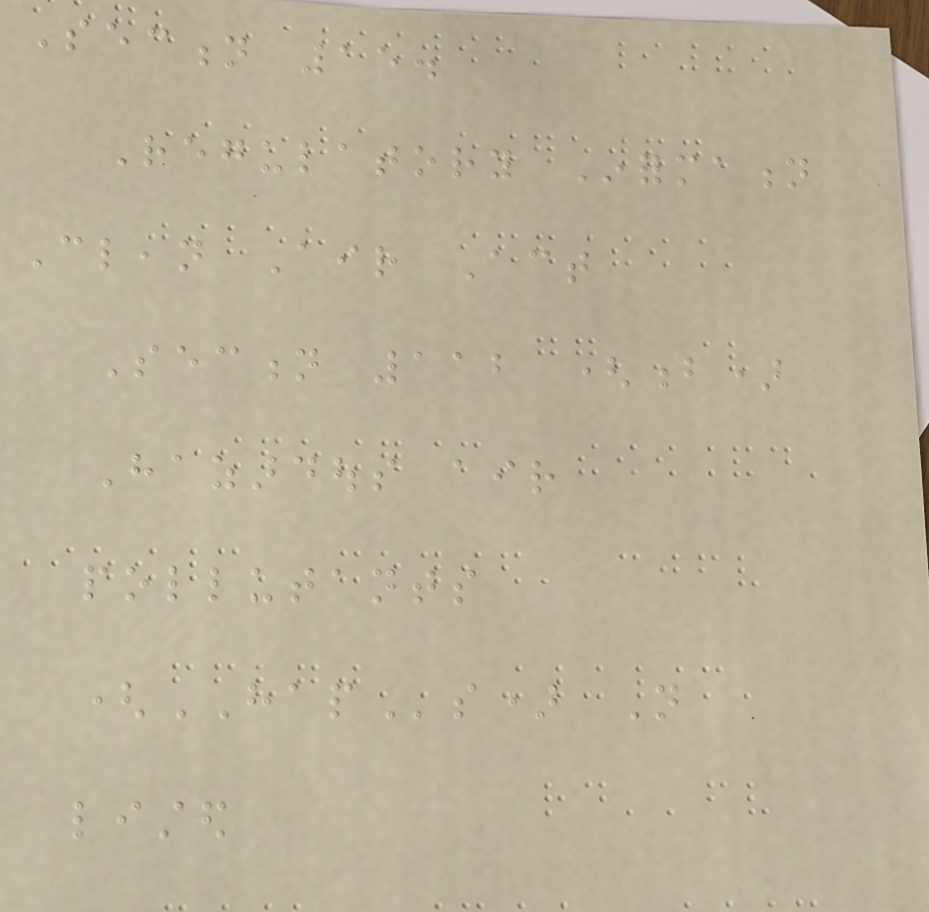Section 15.
Regulatory Information
Clean Air Act
Section 112 (b)
Hazardous air
pollutants
(HAPs) Not
listed
